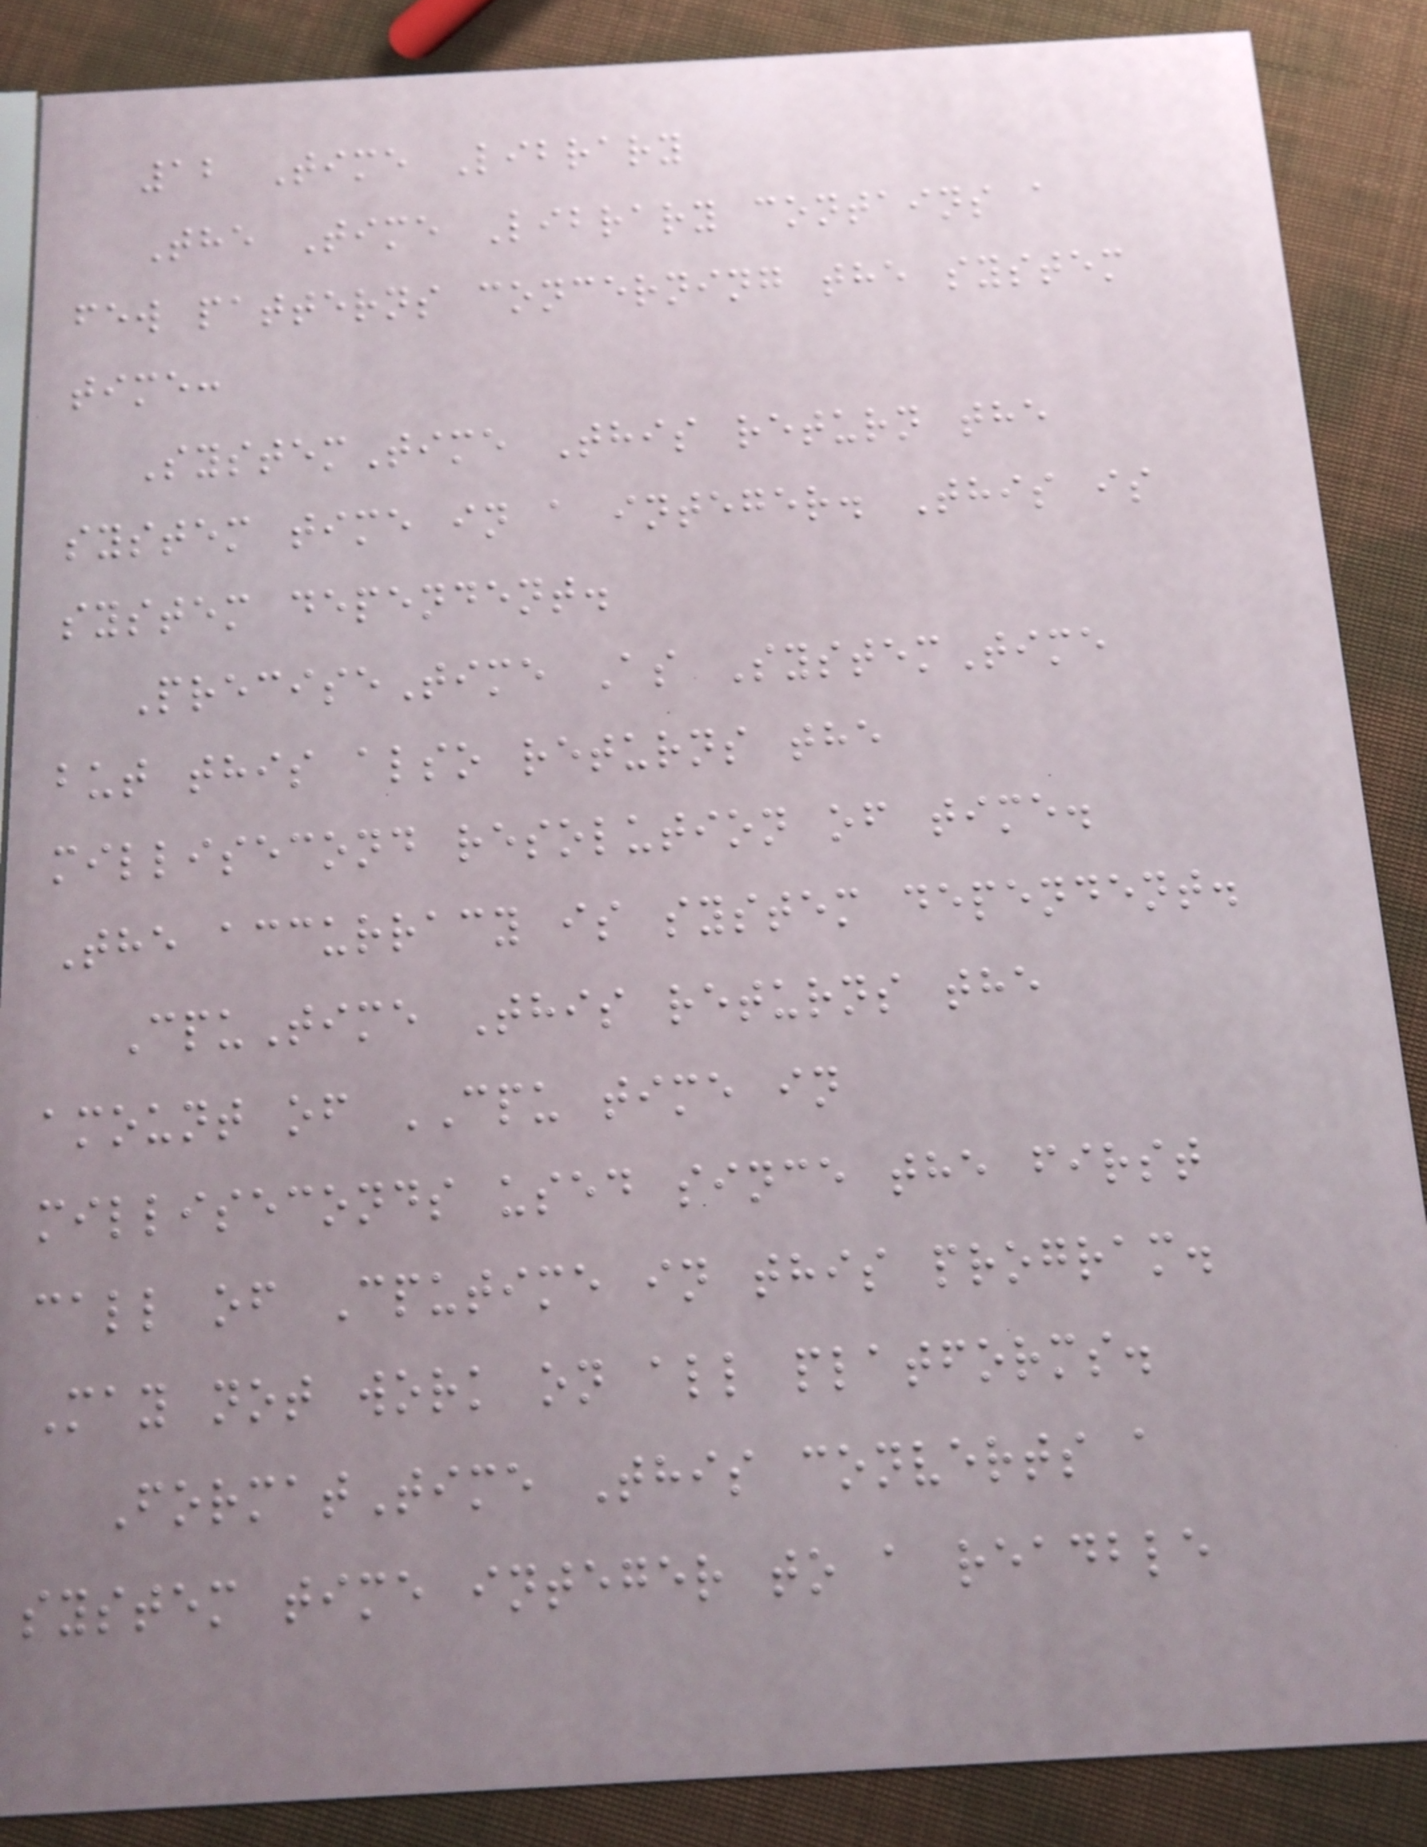12 Time Library
The Time Library contains a
few patterns concerning the system
time:
SystemTime This return the
system time in a integer. This is
system dependent.
PreciseTime As SystemTime
but this also returns the
millisecond resolution of time.
The accurracy is system dependent.
CpuTime This returns the
amount of CPU time in
milliseconds used since the first
call of Cputime in this program.
May not work on all platforms.
FormatTime This converts a
system time integer to a readble
